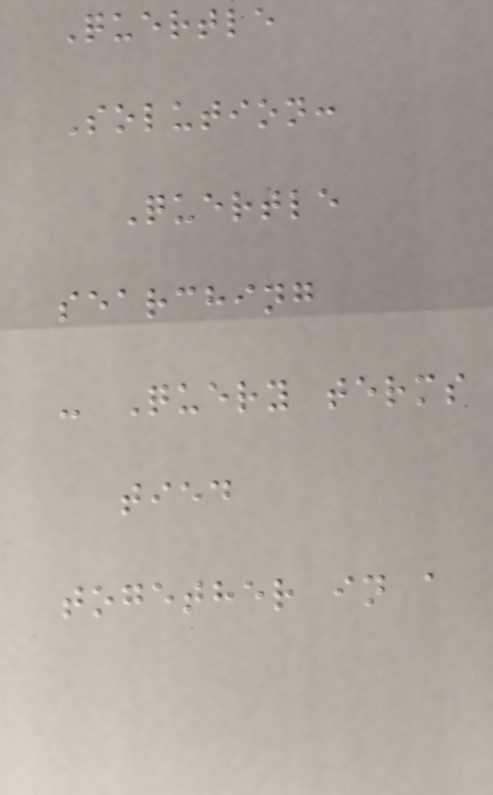Quertle
Solution:
Quertle
searching
- Query terms
tied
together in a
